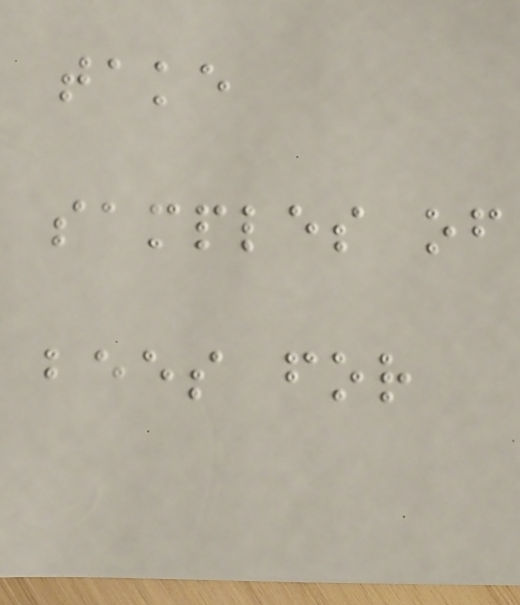take
samples of
bees for
